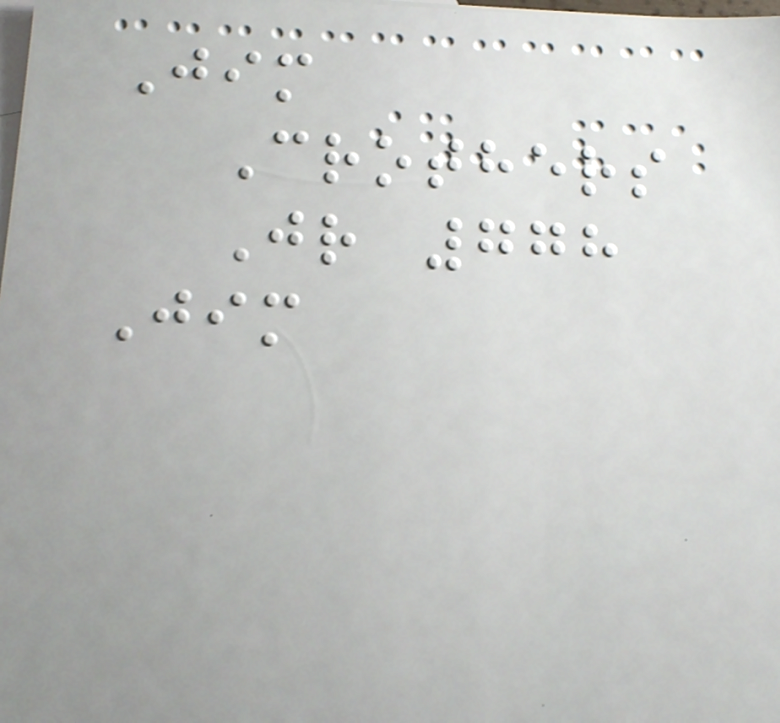Jim
Crothers
Jr 778
Jim
